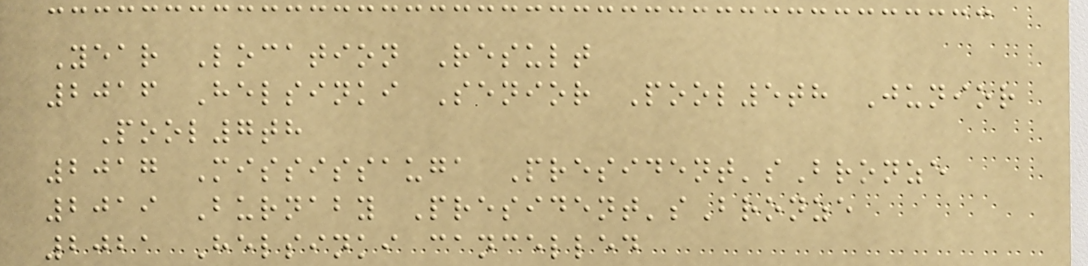Year Location Result
2016 Helsinki Senior Pool5th Junior
Pool7th
2017 Mississauga President'sBronze
2019 Burnaby President'sBronze
2021 Helsinki cancelled
